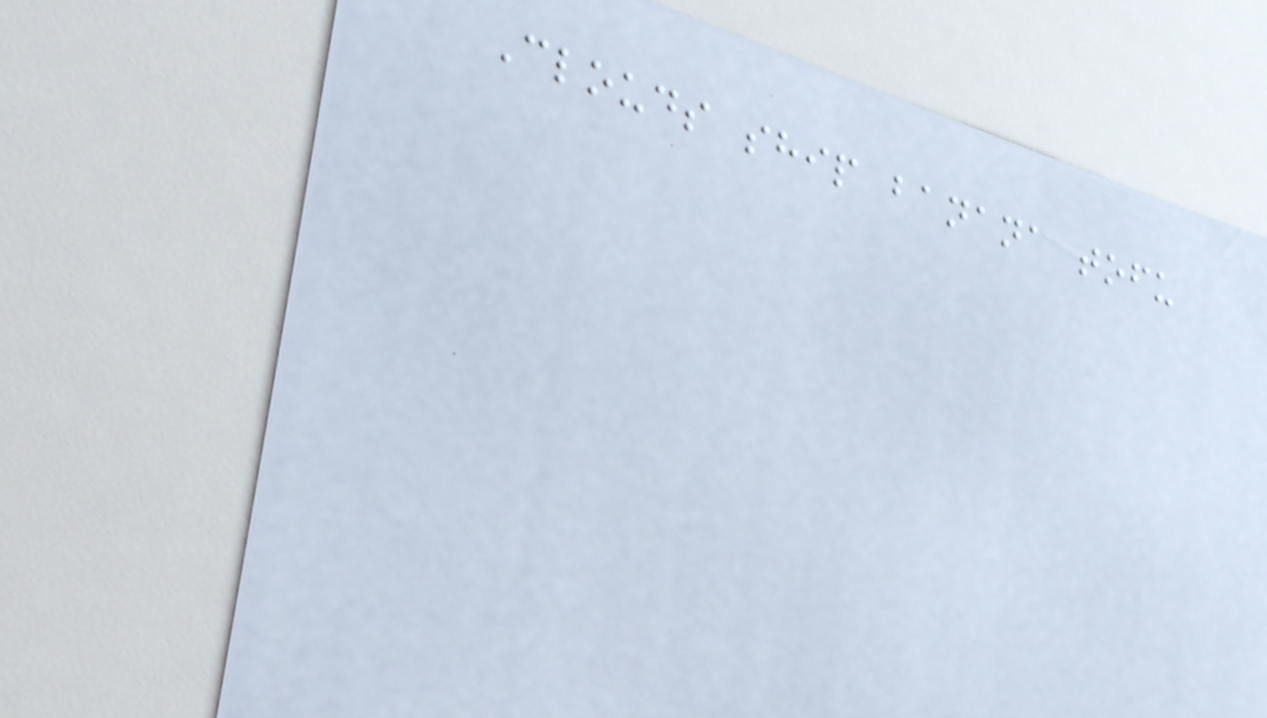Clouds ship banana tofu
